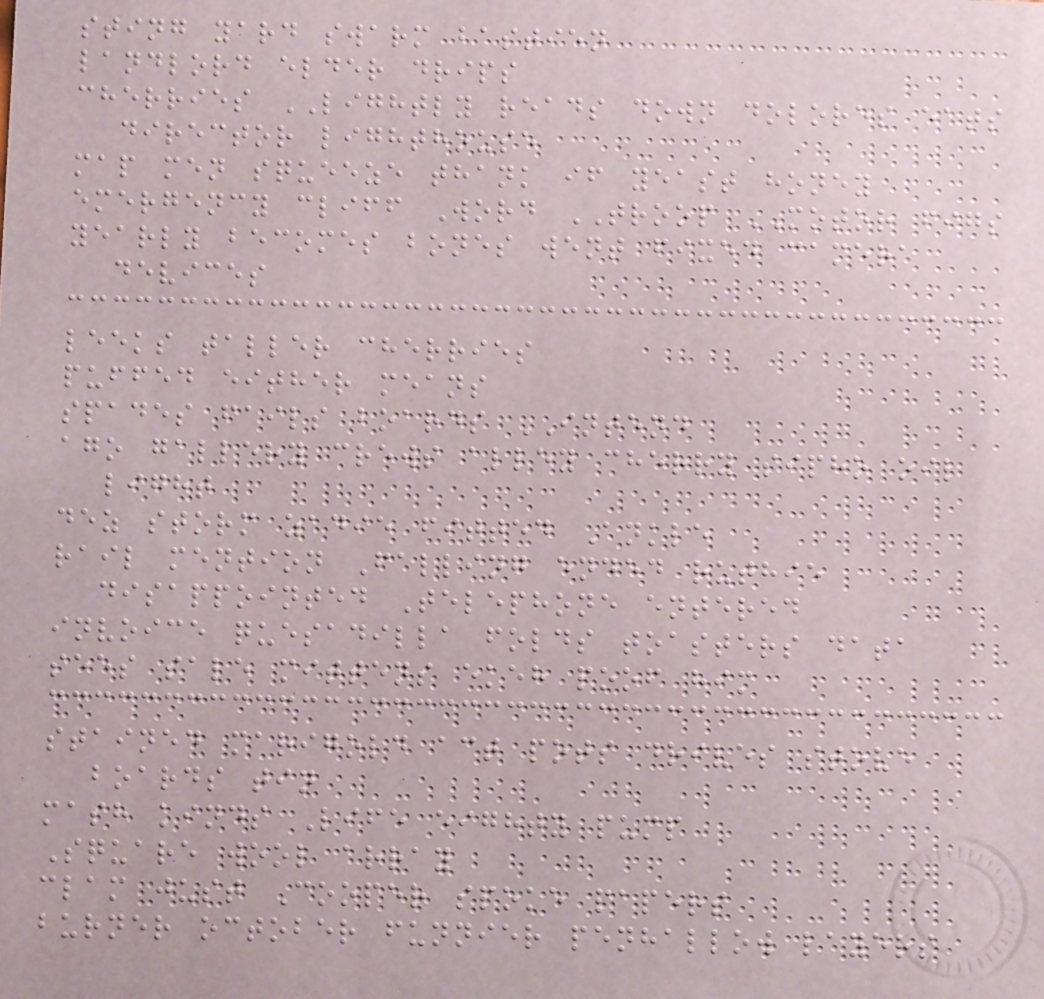sting yard swarm bastien
landlord elder drips
cherries LIGHTLY reads down dolores eats
director lighthouse
map men squeeze thank if yeast honey
emergency cliff Word TROOP MOTOR figs
yearly becomes bones went fixed camera
devices
leeks taller cherries
puffed either means
spades fails boards INTEND
ago gallery crews alley cherry sipho oil
light
dez storm zadie fitted Ankle
rail mention Falling ended ruthie
disappointed Telephone entered
invoice quesadilla folds toasters data
sees sale mittens ekeh poof him
stained marigold act pots drives stove
boards tin
mash kinds Life eighty pump
Square wool array
clam just Cooper spoke papers
burner october funnier penhallow layers
